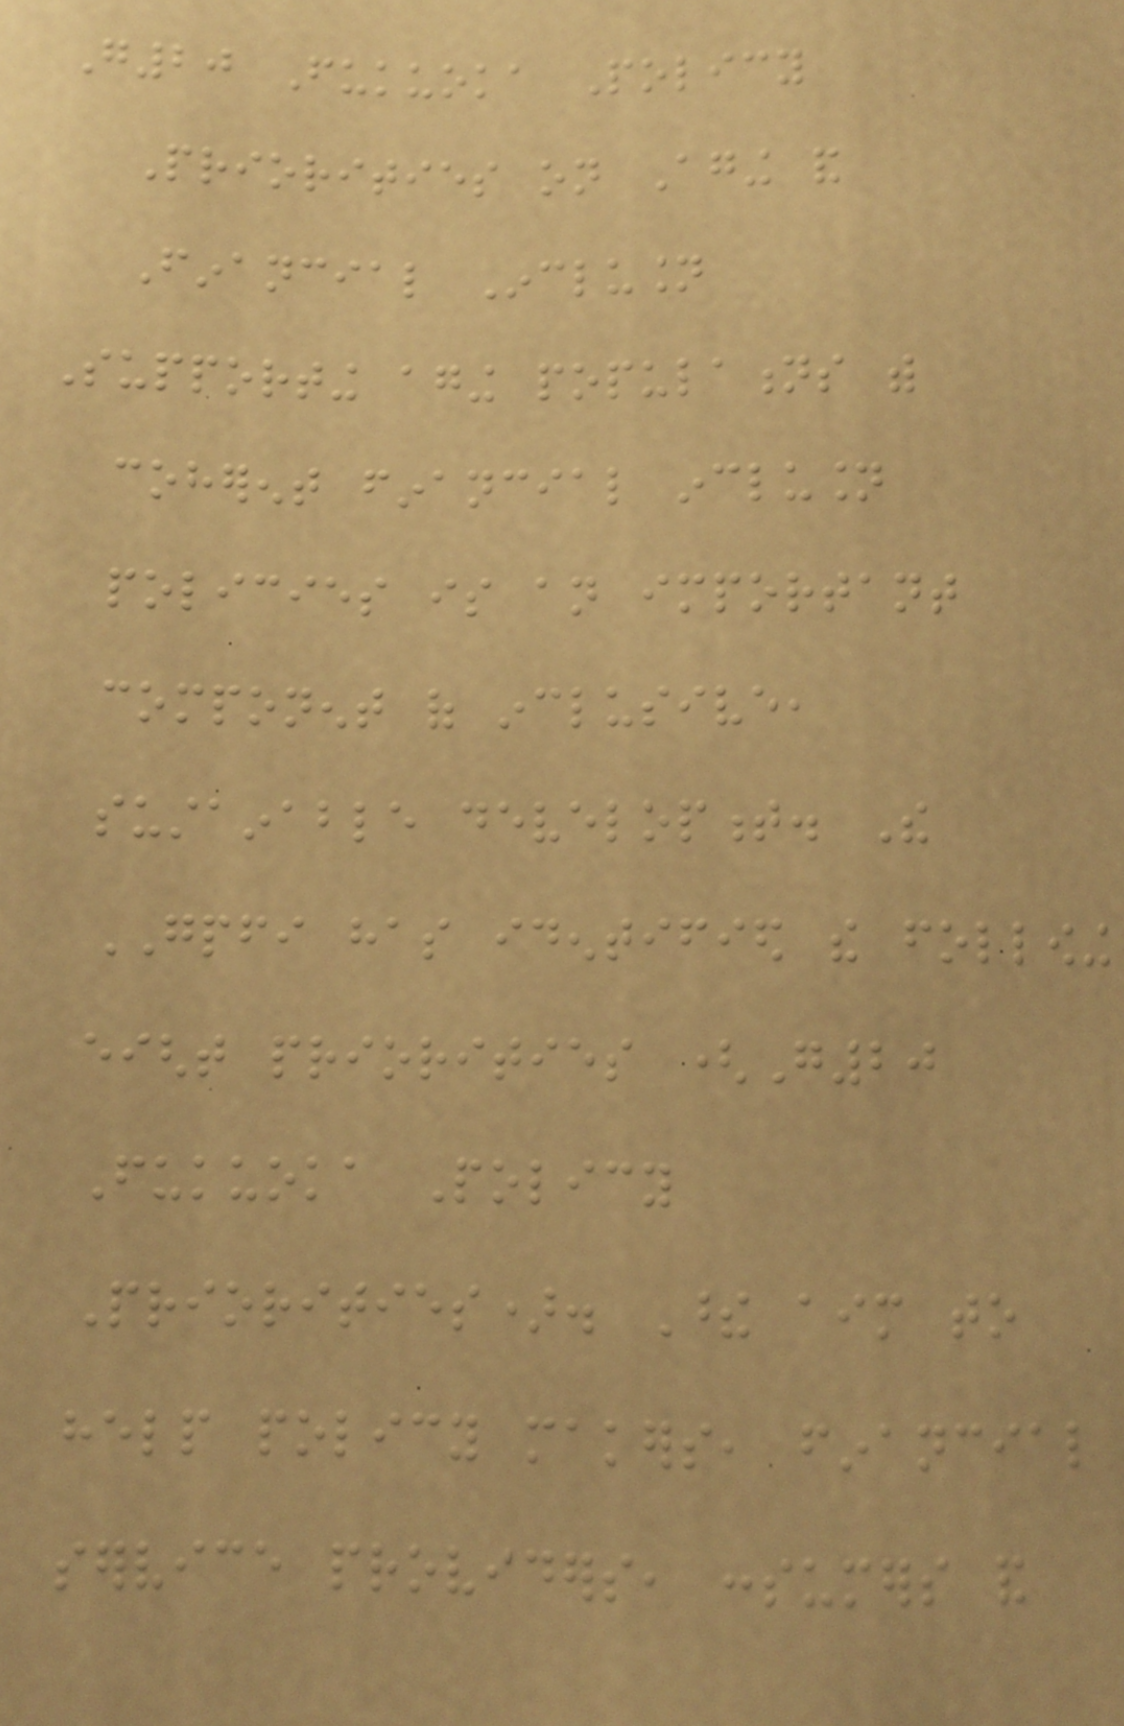G20 Fukuoka Policy
Priorities on Aging and
Financial Inclusion
Supporting aging populations with
coherent financial inclusion
policies is an important
component of inclusive,
sustainable development. The
GPFI has identified the following
eight priorities (G20
Fukuoka Policy
Priorities). These aim to
help policy makers, financial
service providers, consumers and
